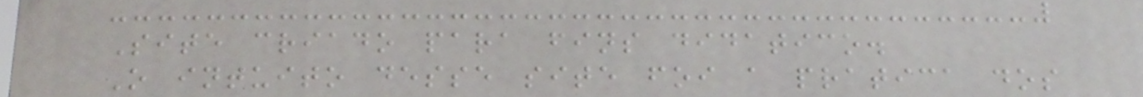Site criado para fins didatico.
O intuito desse site foi a pratica dos
